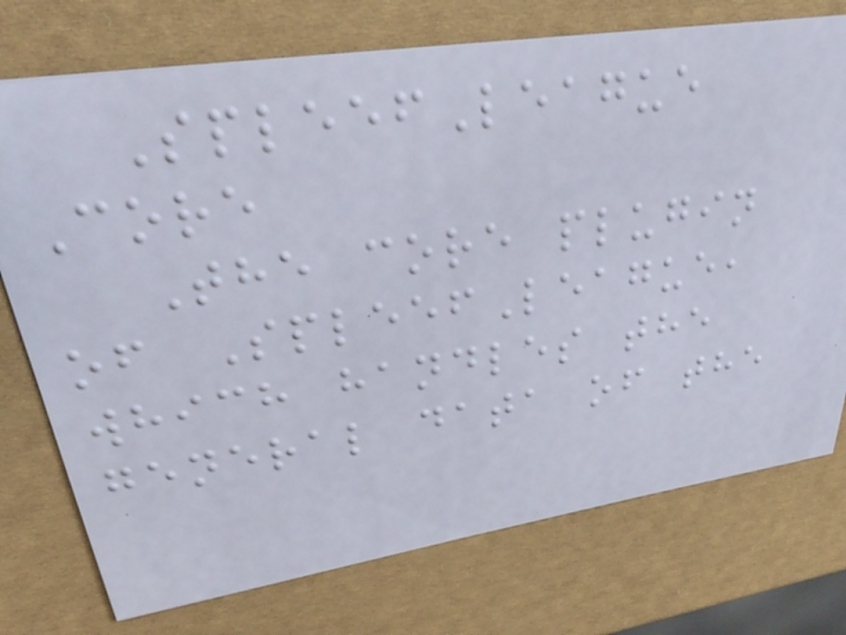SpleefLeague
Core
The core plugin
of SpleefLeague,
which handles the
general data of the
